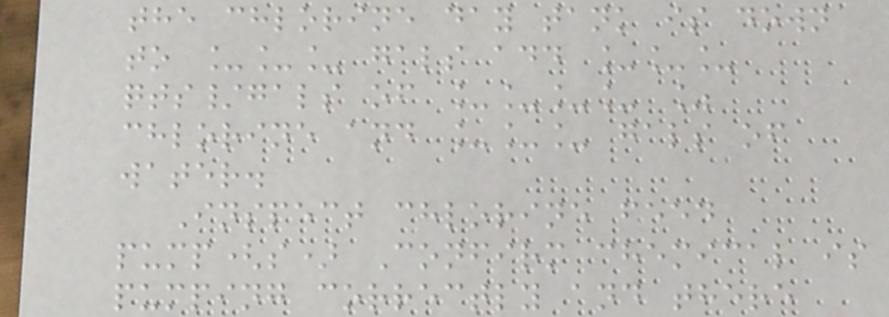the chlorine day tank is down
to ___ gals add ___
qts/gals of ____ %
chlorine and ___ gals of
water.
Inspect chlorine feed
pump(s) Confirm chemical is
pumping correctly and there
